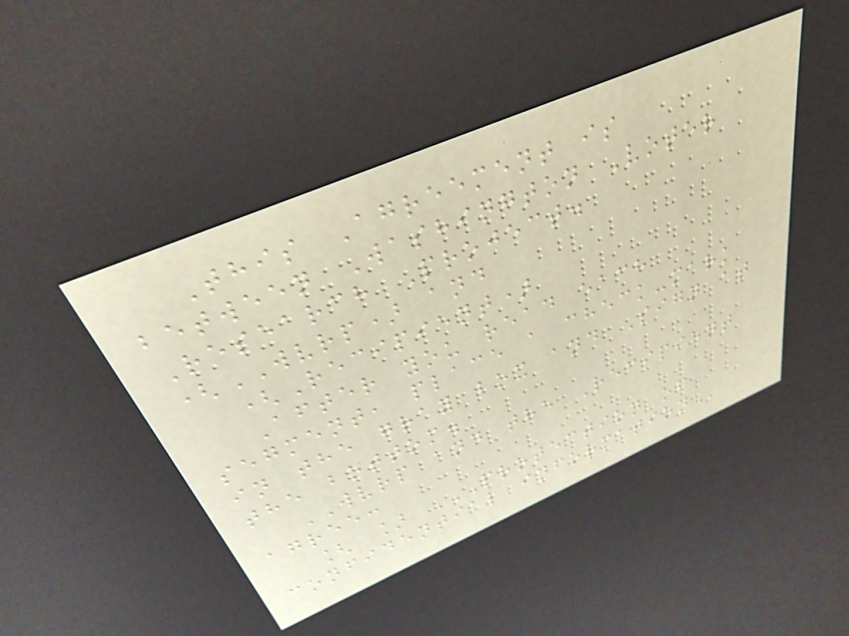This Agreement is
between Washington Voter
Research Project.
(WVRP) and
(Recipient)
After you read each
segment, place a check-mark
in the gray box and Sign at
the bottom.
WVRP and the Recipient
agree:
[ ] PROTECTION OF
CONFIDENTIAL INFORMATION
